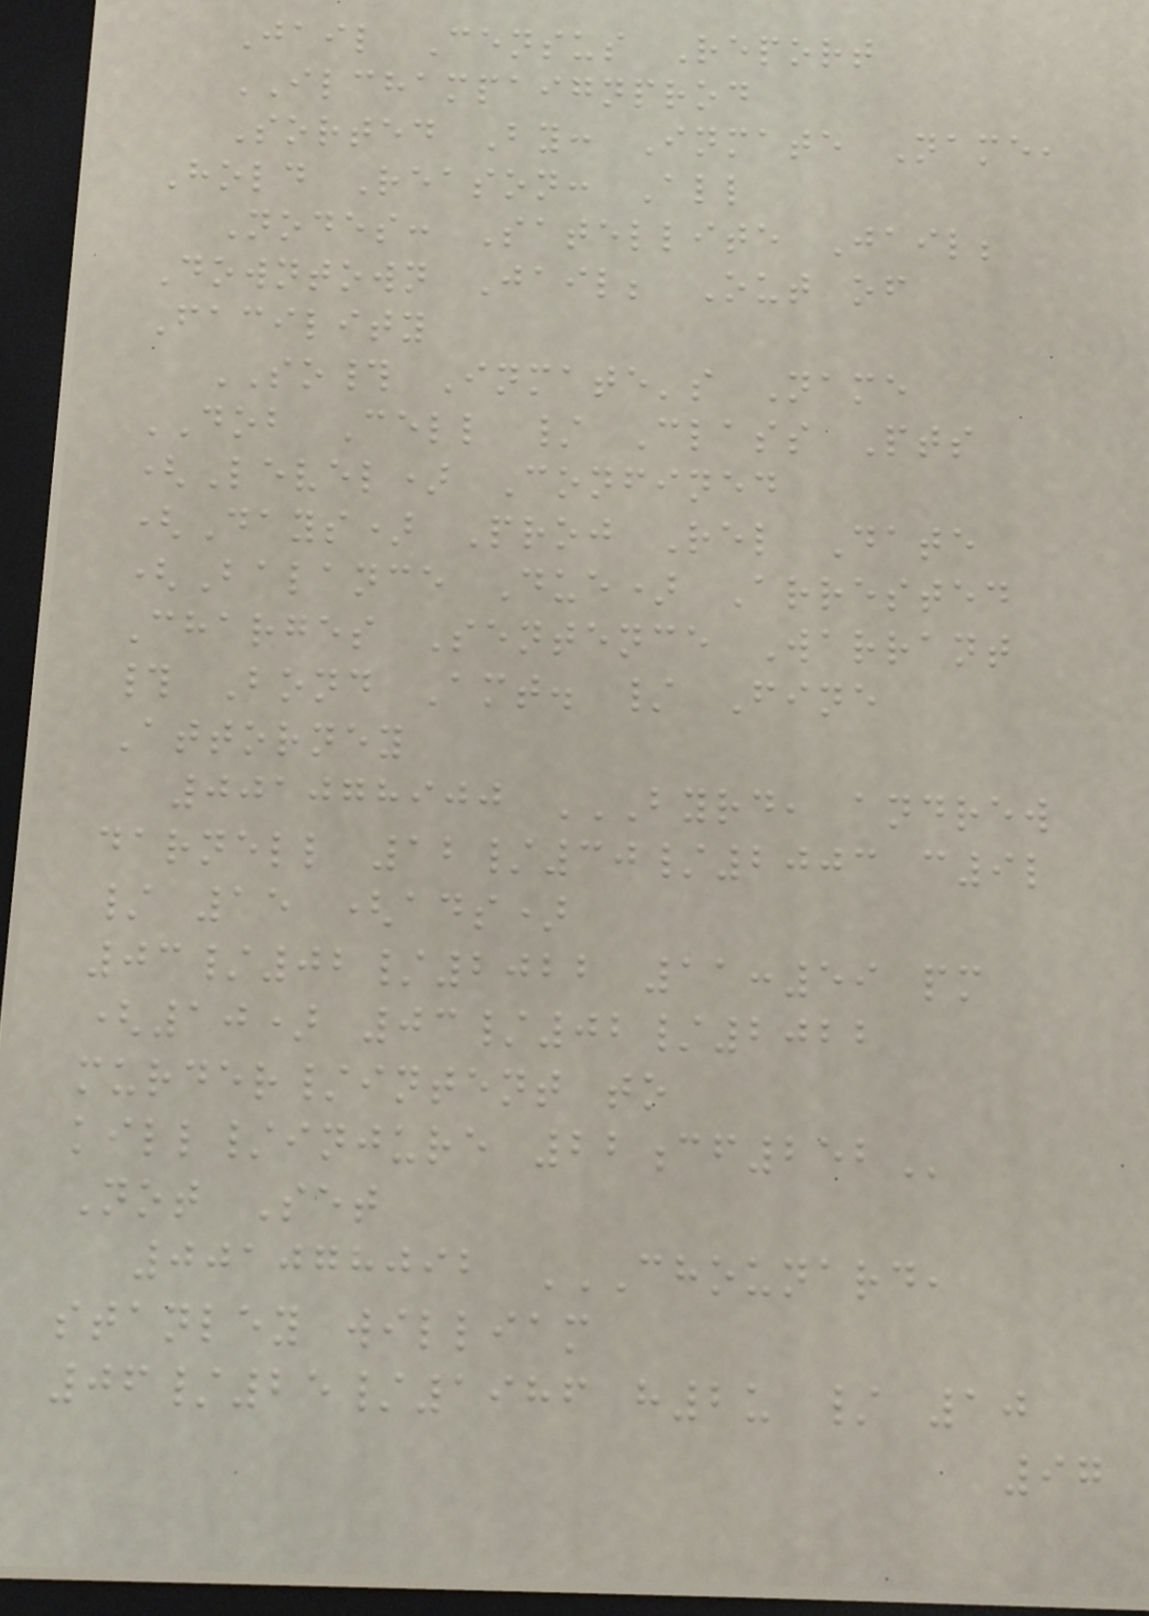Jail Census Report
ILCHAMPAIGNPROD
Sorted By: Inmate Name,
Hold Reason: All
Nodes: Satellite Jail;
Downtown Jail; Out of
Facility
SO# Inmate's Name
DOB Cell / Class Pts
(Level) Confined
(Days) Proj Rel Date
(Balance Due) Arrested
Charges Sentence Warrant
# Bond Amt. / Fine
Attorney
001078900 BYRD, ANDREW
DARNELL 12/30/2003 C9L
/ 15 (ADS)
03/02/2022 11:59 PM
(10) 03/02/2022
MURDER/INTENT TO
KILL/INJURE 22CF252
Not Set
001078092 CHOUNARD,
STANLEY WILLIAM
06/25/1986 H2U / 10
97
